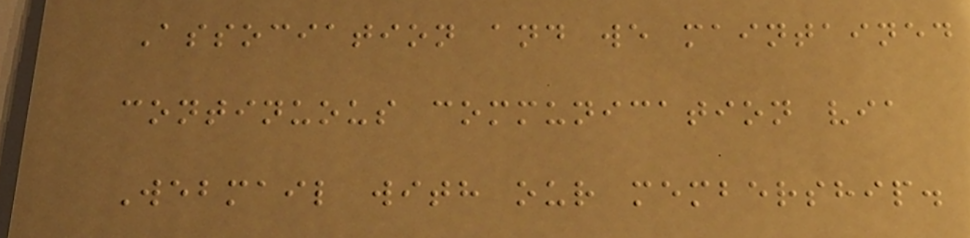Association and we maintained
continuous communication via
Webmail with our membership.
